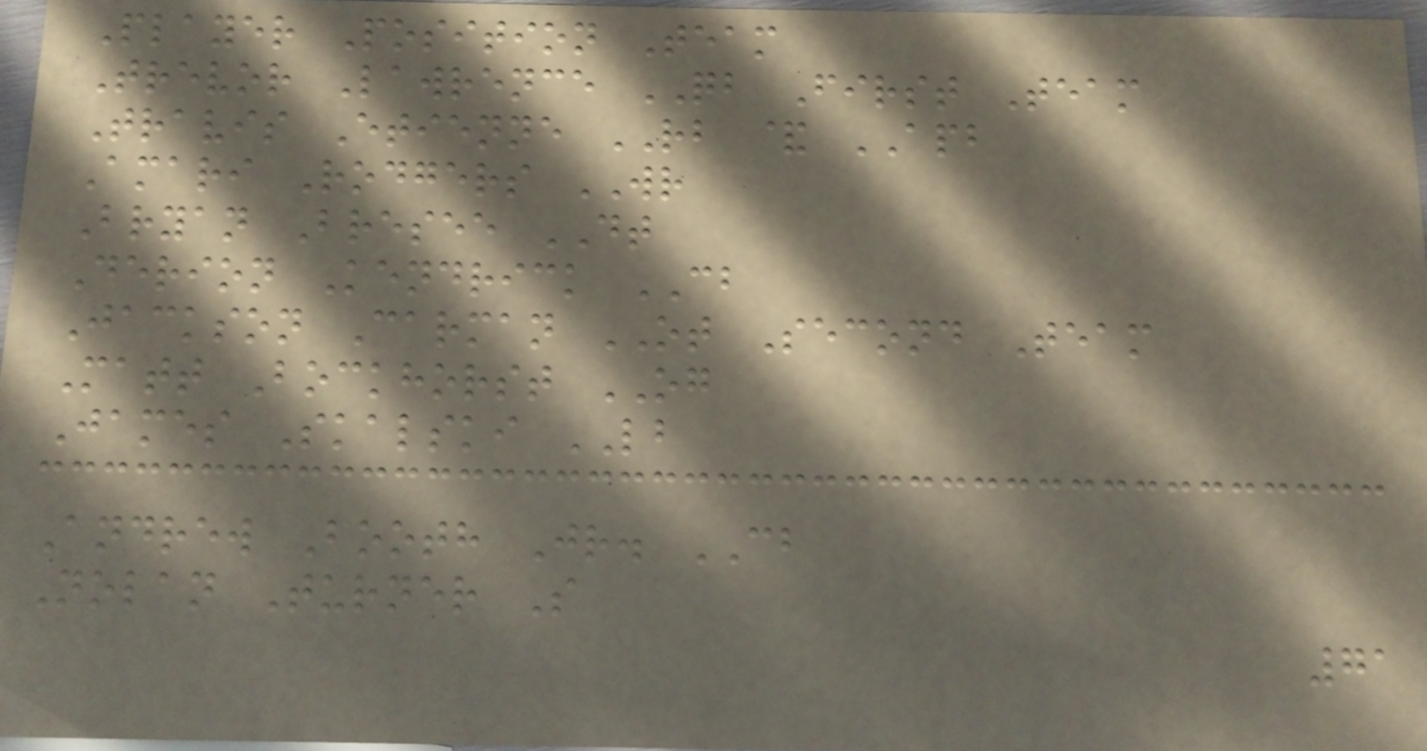Player Position Team
Trevor Lawrence QB First Team
Travis Etienne RB & APB
Amari Rodgers WR
Bryan Bresee DT
Derion Kendrick CB
Jackson Carman OT Second Team
Matt Bockhorst OG
James Skalski LB
Andrew Booth Jr. CB
Nolan Turner S
71
